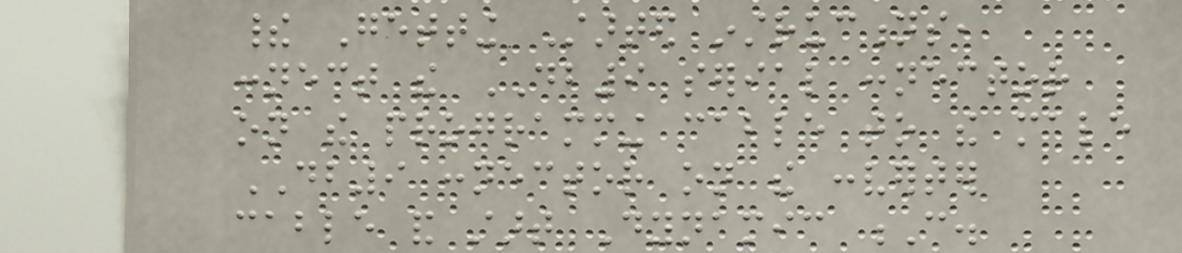their Getting Started instructions,
connect the DB9 serial connector
on the programming cable to the male
DB9 connector on the converter
cable and start Dynamic C.
